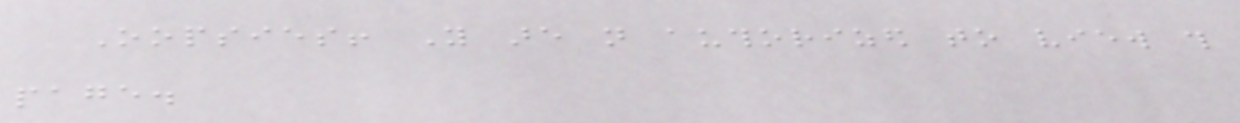Oopsies! You are not authorized to view this
page.
